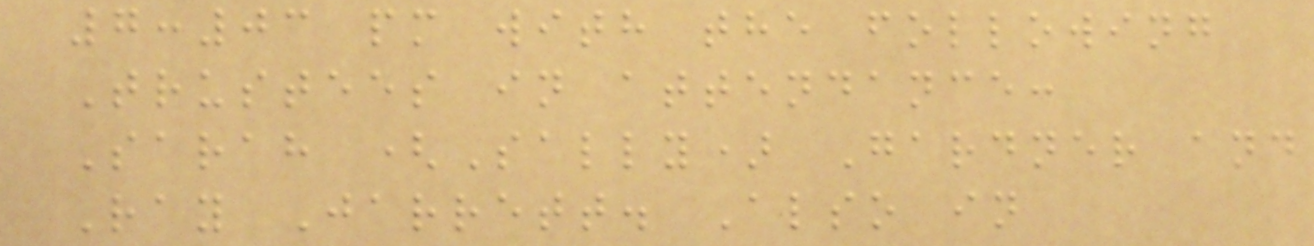7:03 pm with the following
Trustees in attendance:
Sarah (Sally) Gardner and
Ray Jarrett. Also in
